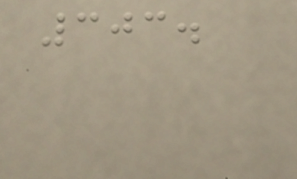303.
